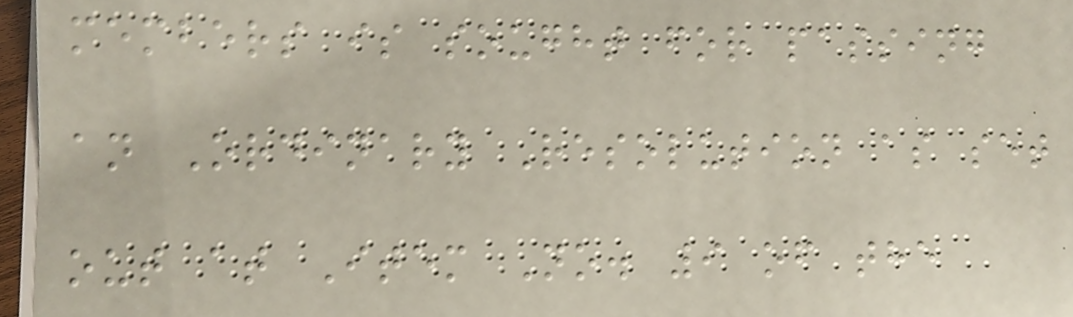members is sought for passing
an Ordinary Resolution as set
out at Item No. 9 of the
